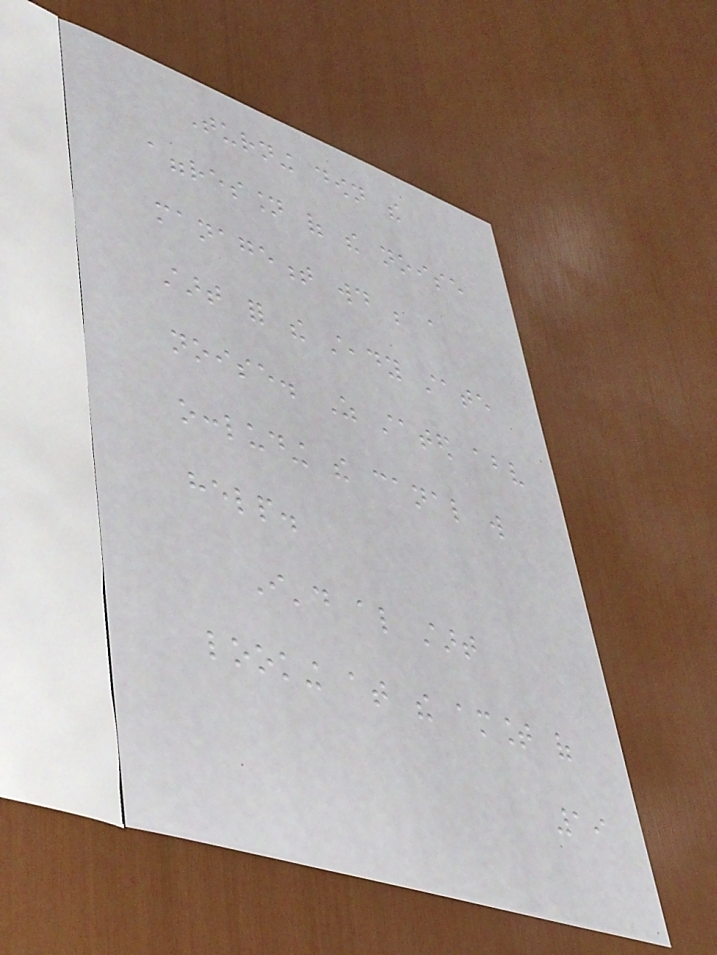Turning down the
aggression of the noise
management would be a
start for the steady state
noise. As stated above
occluding the canal will
help.
I'd also start
looking at the amount of
19
